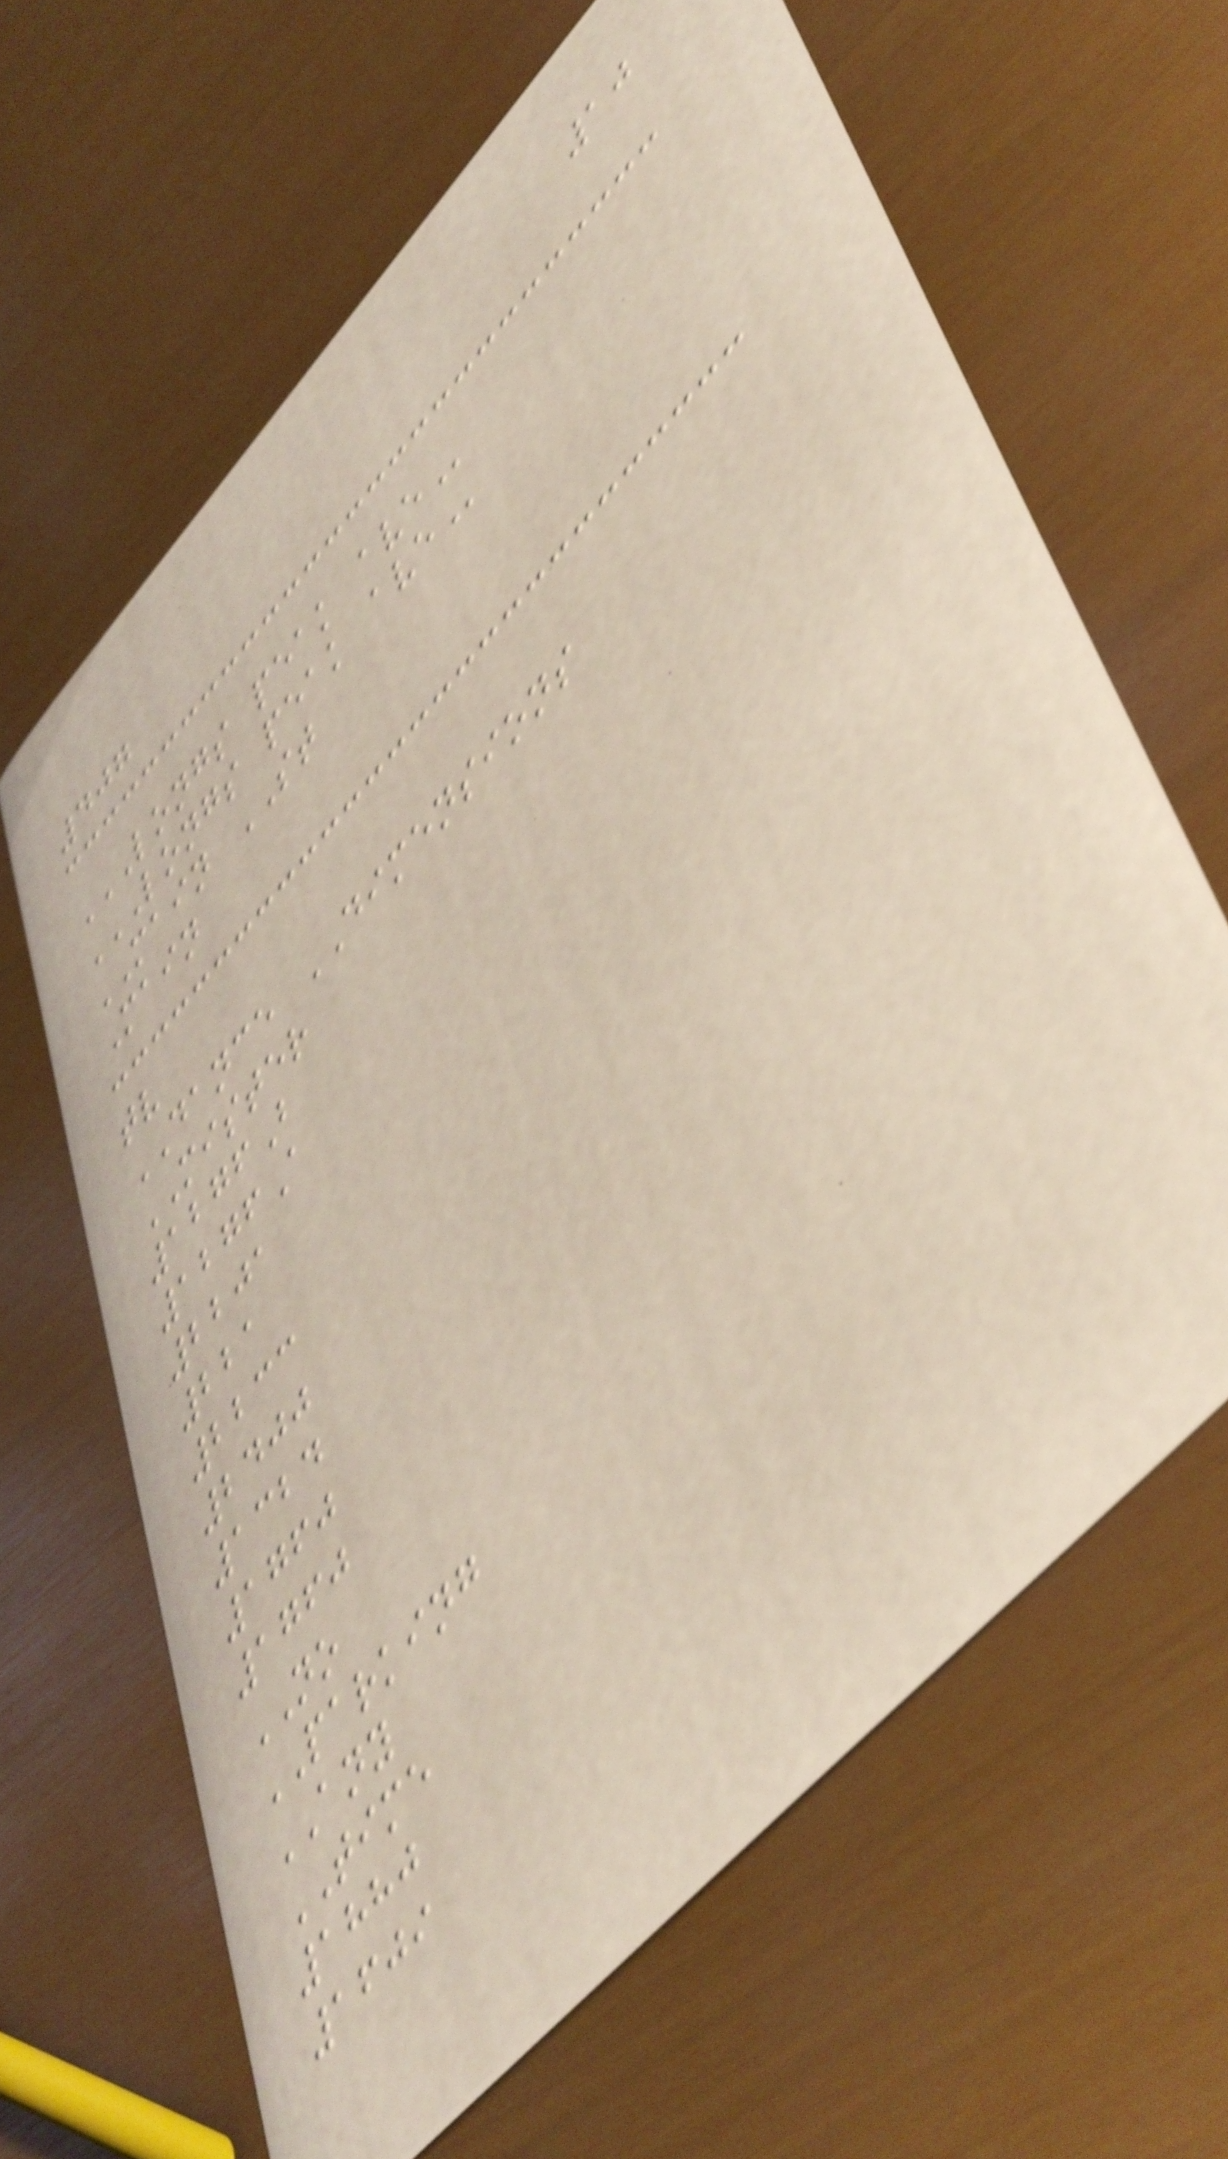10
407
LONGS PEAK AVE
LONGS PEAK AVE
MAIN ST
Main
tv
DANCE DIMENSIONS
MISTER
1276B
1276A
2201
221
2233
2400
1324
1760
1760
NO
PARKING
ANY
TIME
1880
1609
